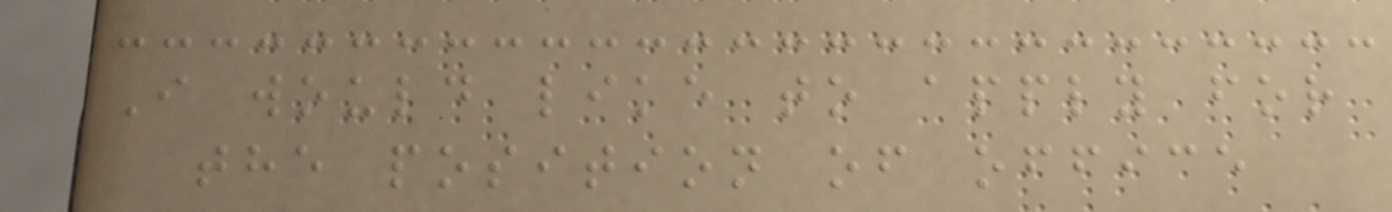I would like to apply for
the position of office
